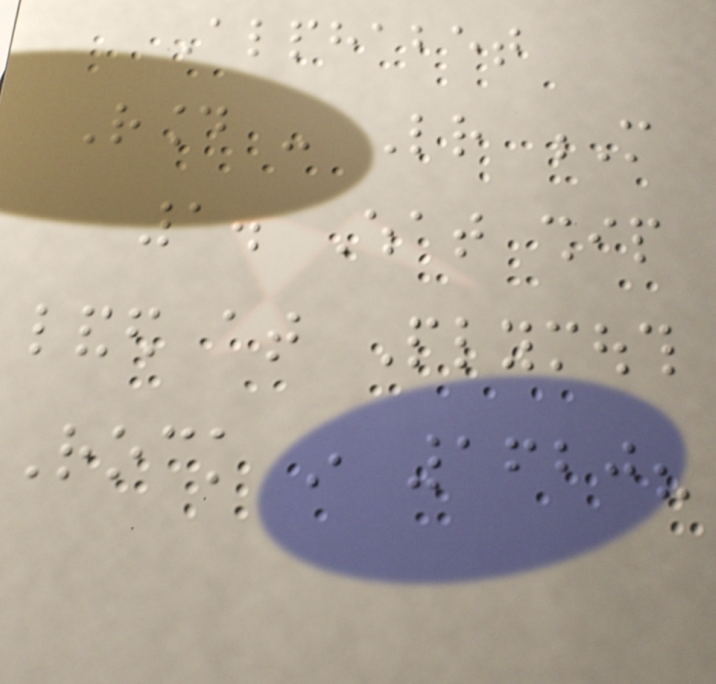Alphabet
Round - Letter M
1. What ship
landed at Plymouth
Rock in 1620?
